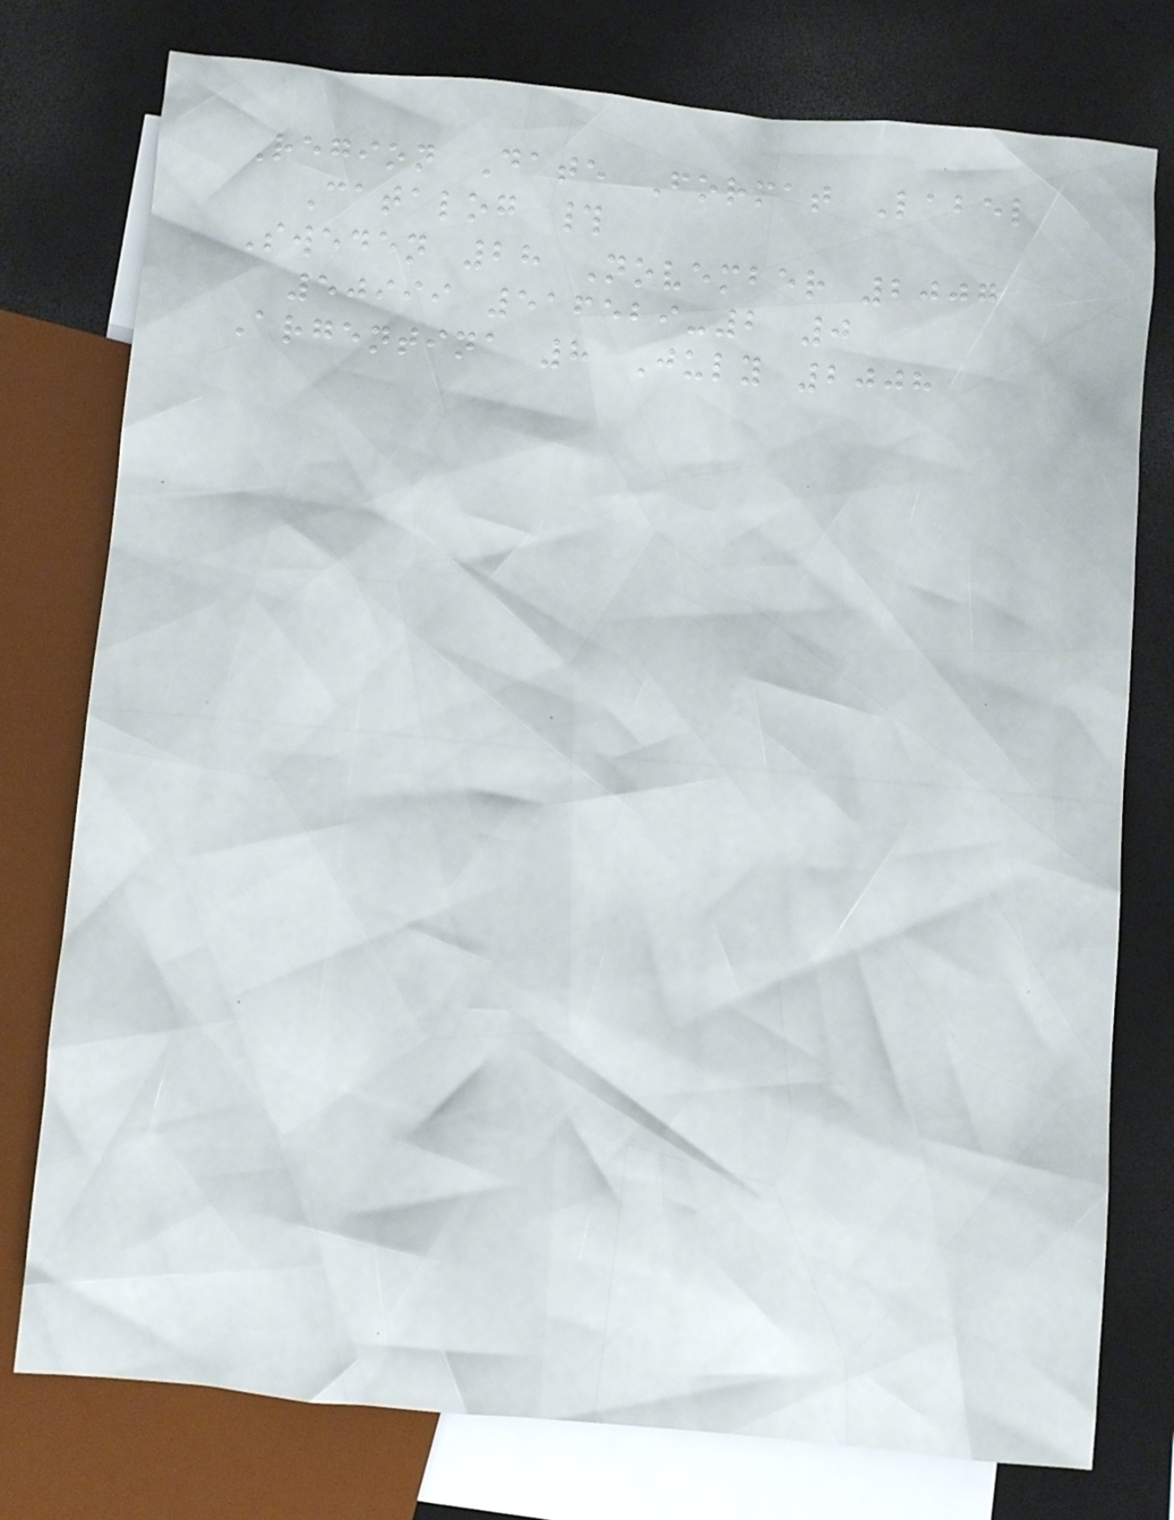Region Date Format Label
Catalog #
Sweden 28 November 2007
50999 516529-2 0
Argentina 8 July 2008
